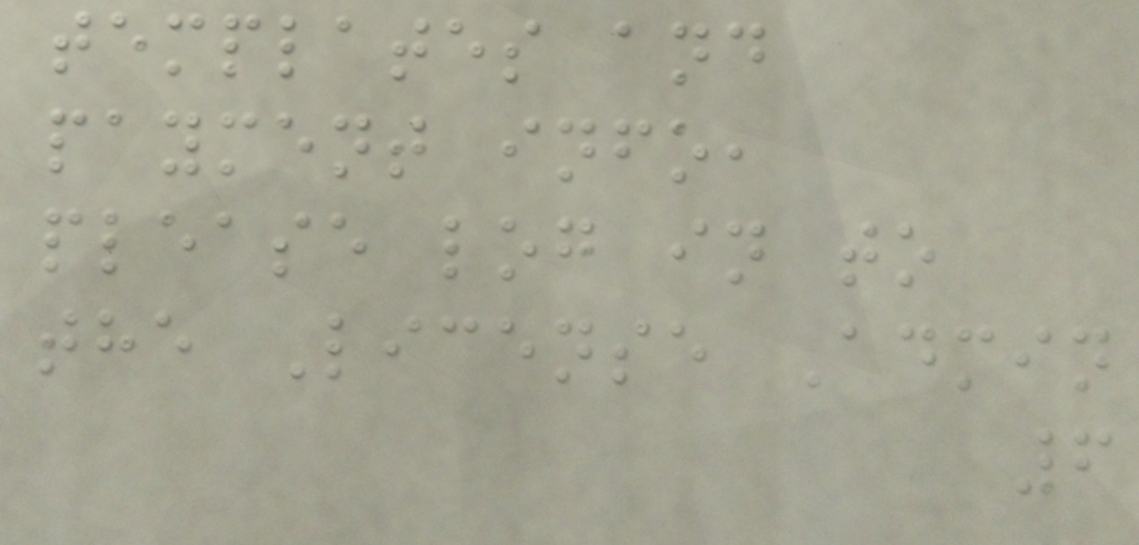templates and
payment info,
please log in to
the License Admin
6
